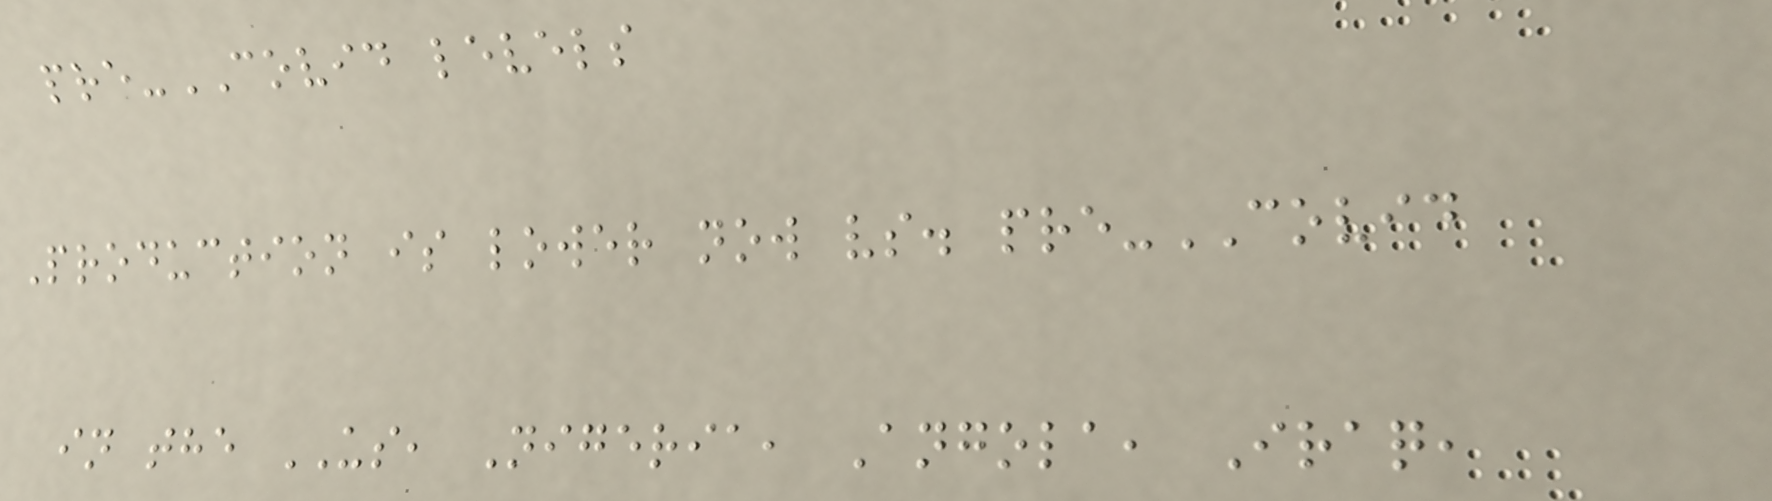pre-COVID levels
Production is lower now vs. pre-COVID
in the US, Nigeria, Angola, Iraq,
